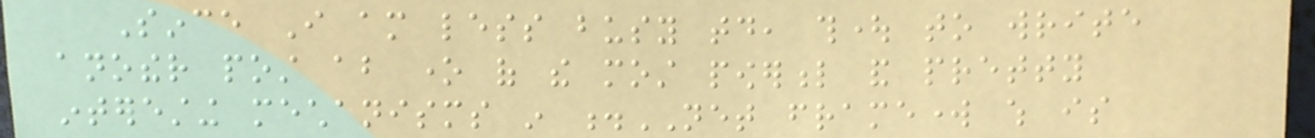Since I am less busy today, thought to write
another post about one of the most powerful and pretty
interesting mechanisms in .NET framework which is
